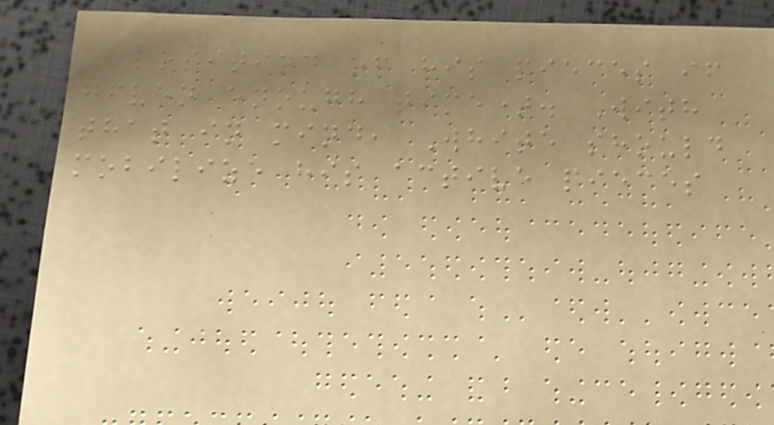position of his pieces if
given enough time). With
that in mind, White should
mobilize his active pieces
